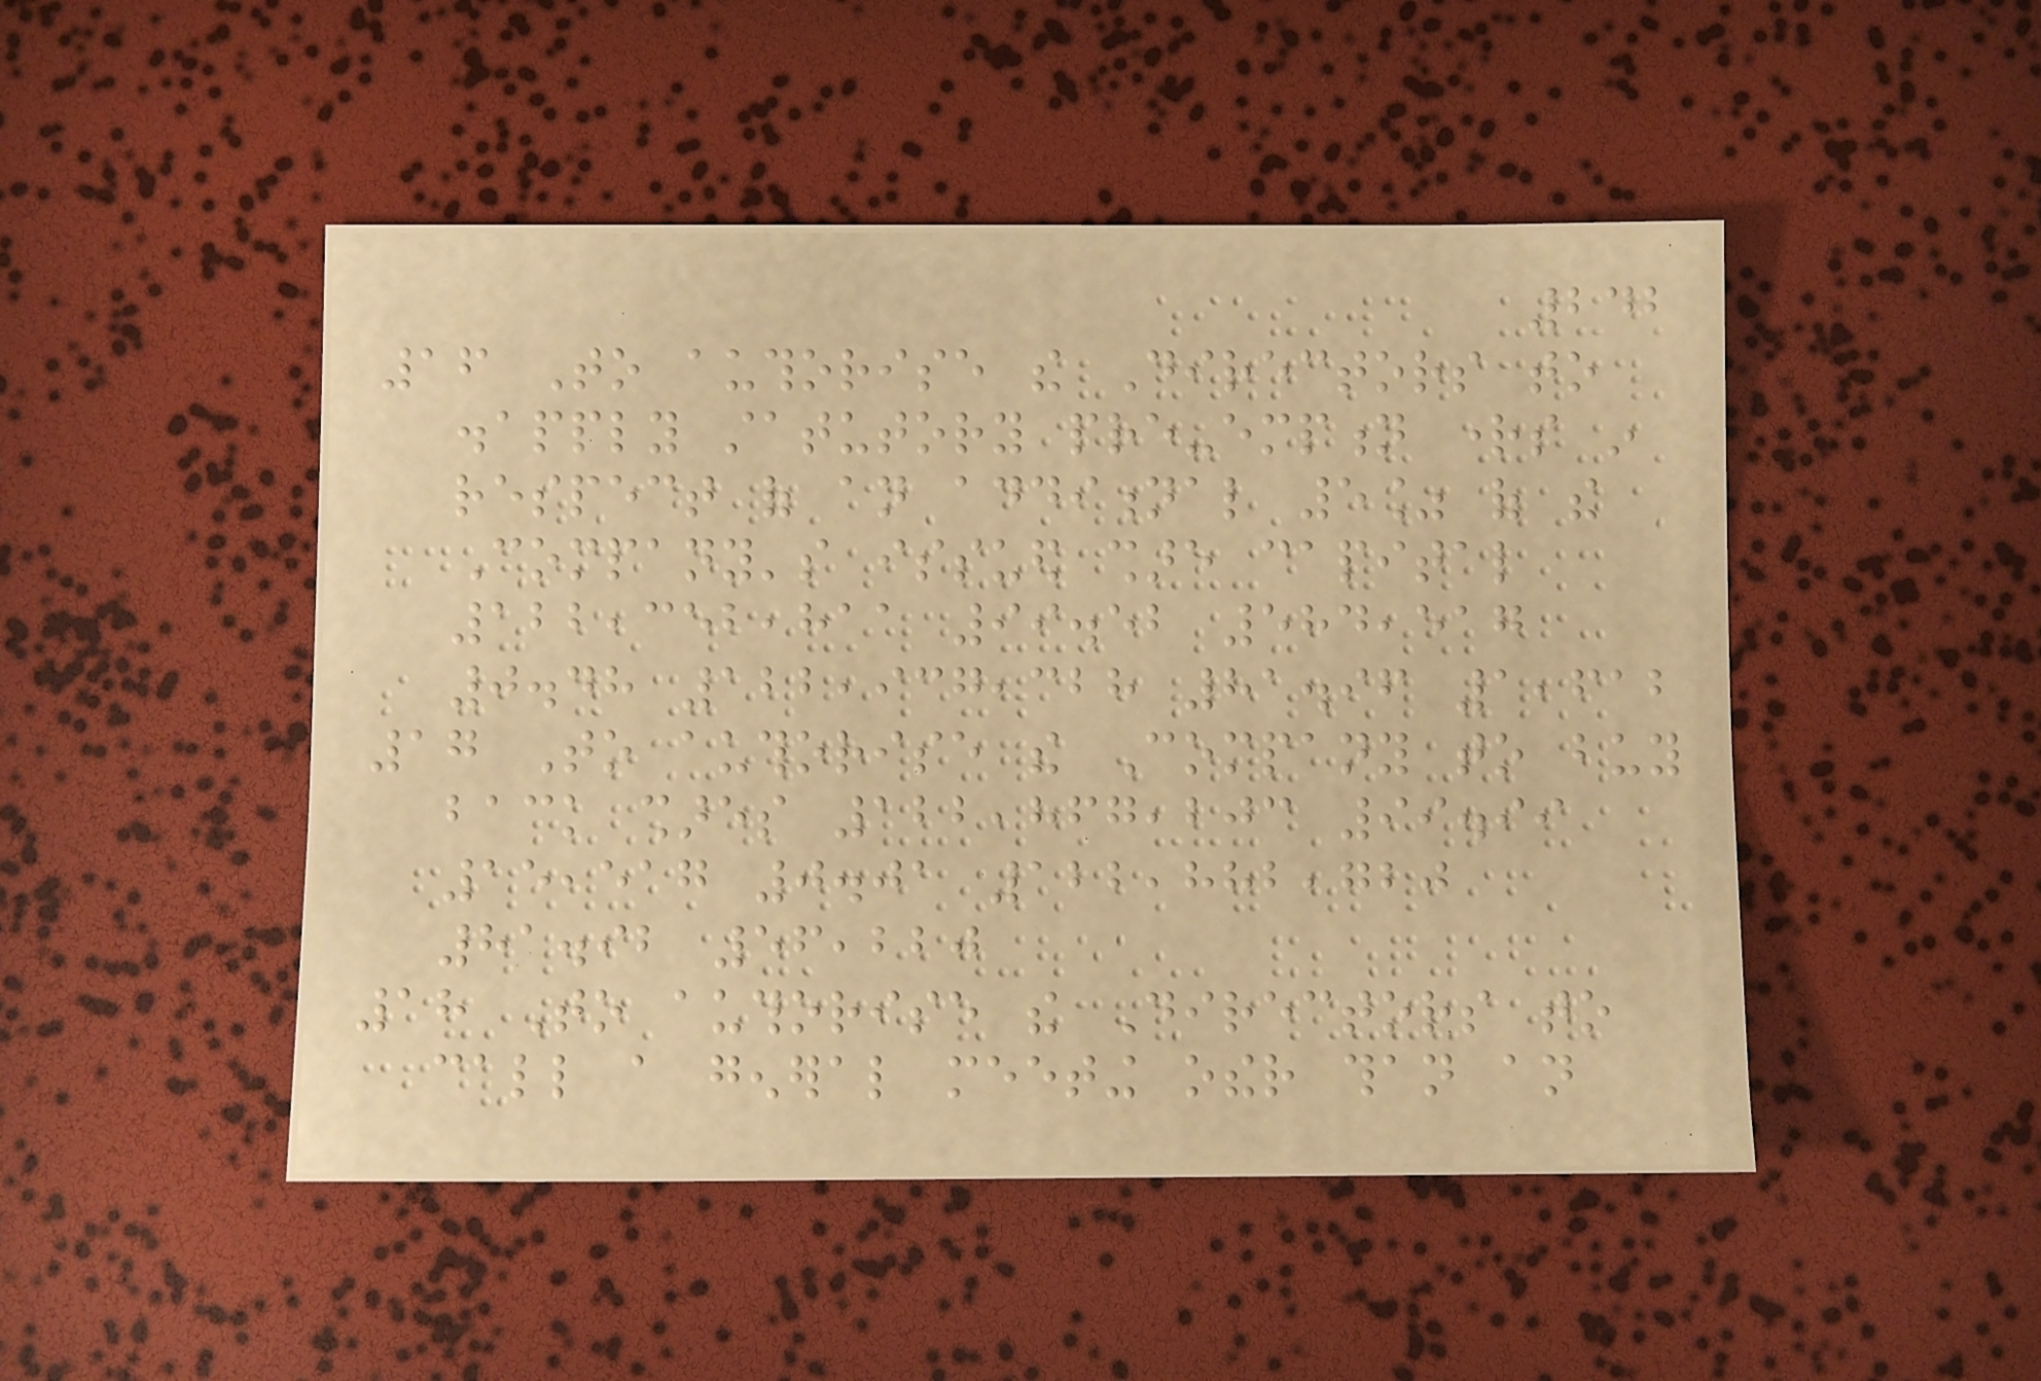242
16 To authorise the Directors to
disapply statutory pre-emption rights in
respect of an additional 5% of the
Company's issued share capital
122,352,811 99.52 584,517
0.48 122,937,328 81.96 1,612
17 To authorise the Company to buy
back shares 122,867,203 99.99
15,517 0.01 122,882,720
81.92 56,220
18 To authorise the Directors to
call a general meeting other than an
